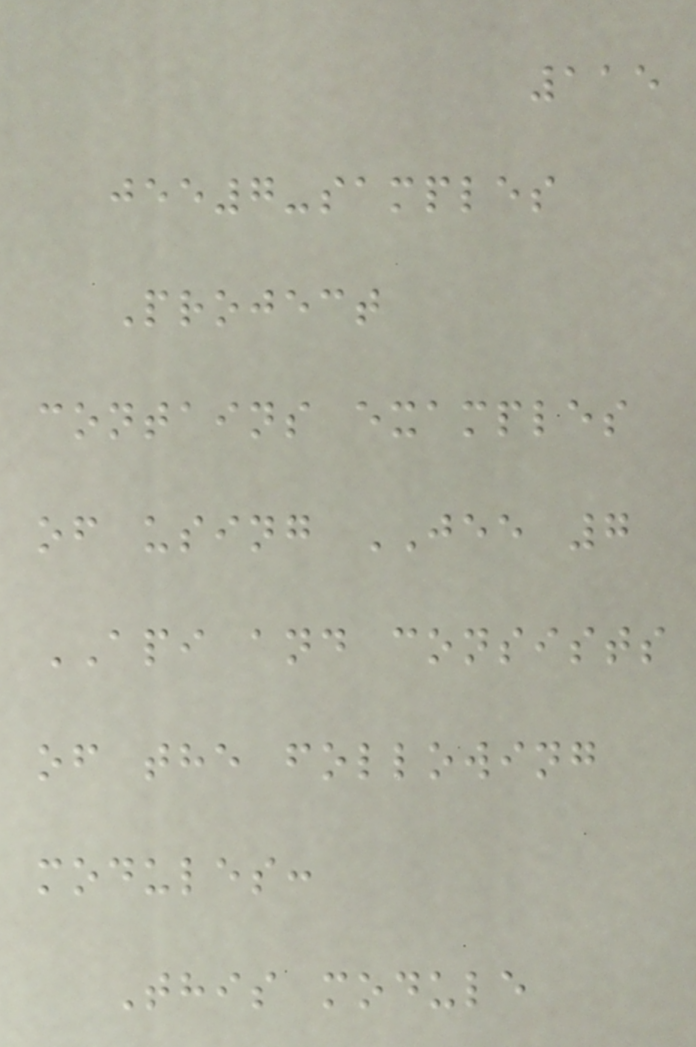115
jee7-samples
Project
contains examples
of using JEE 7
API and consists
of the following
modules:
This module
